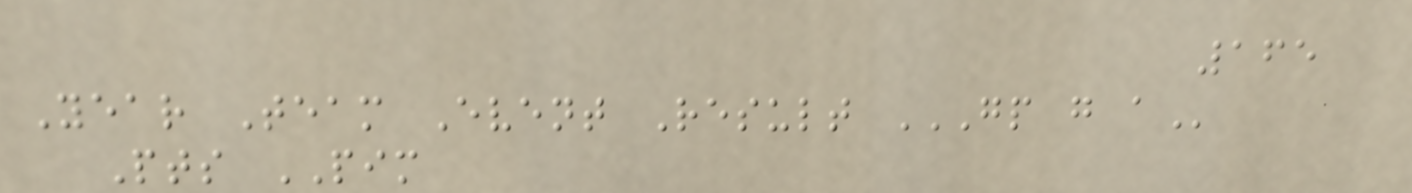165
Year Team Event Result GP G A
Pts PIM
